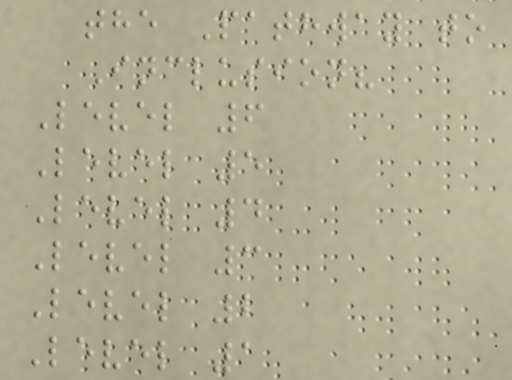the Pathway to
Inclusion?
Level 6
Level 5
Level 4
Level 3
Level 2
Level 1
